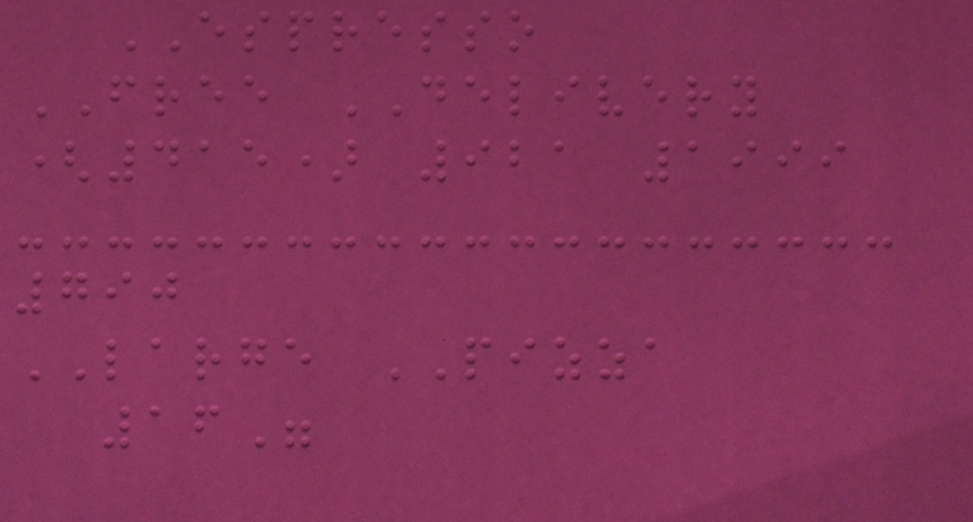ESPRESSO
FREE DELIVERY
(415) 921 1999
790
LARGE PIZZA
16"
